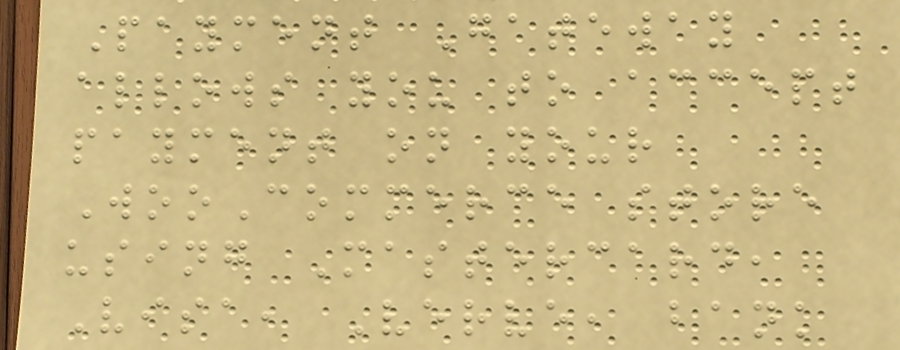Payment Gateway
allows you to accept
payment on your
WooCommerce store
using Mastercard,
Visa, Verve, bank
